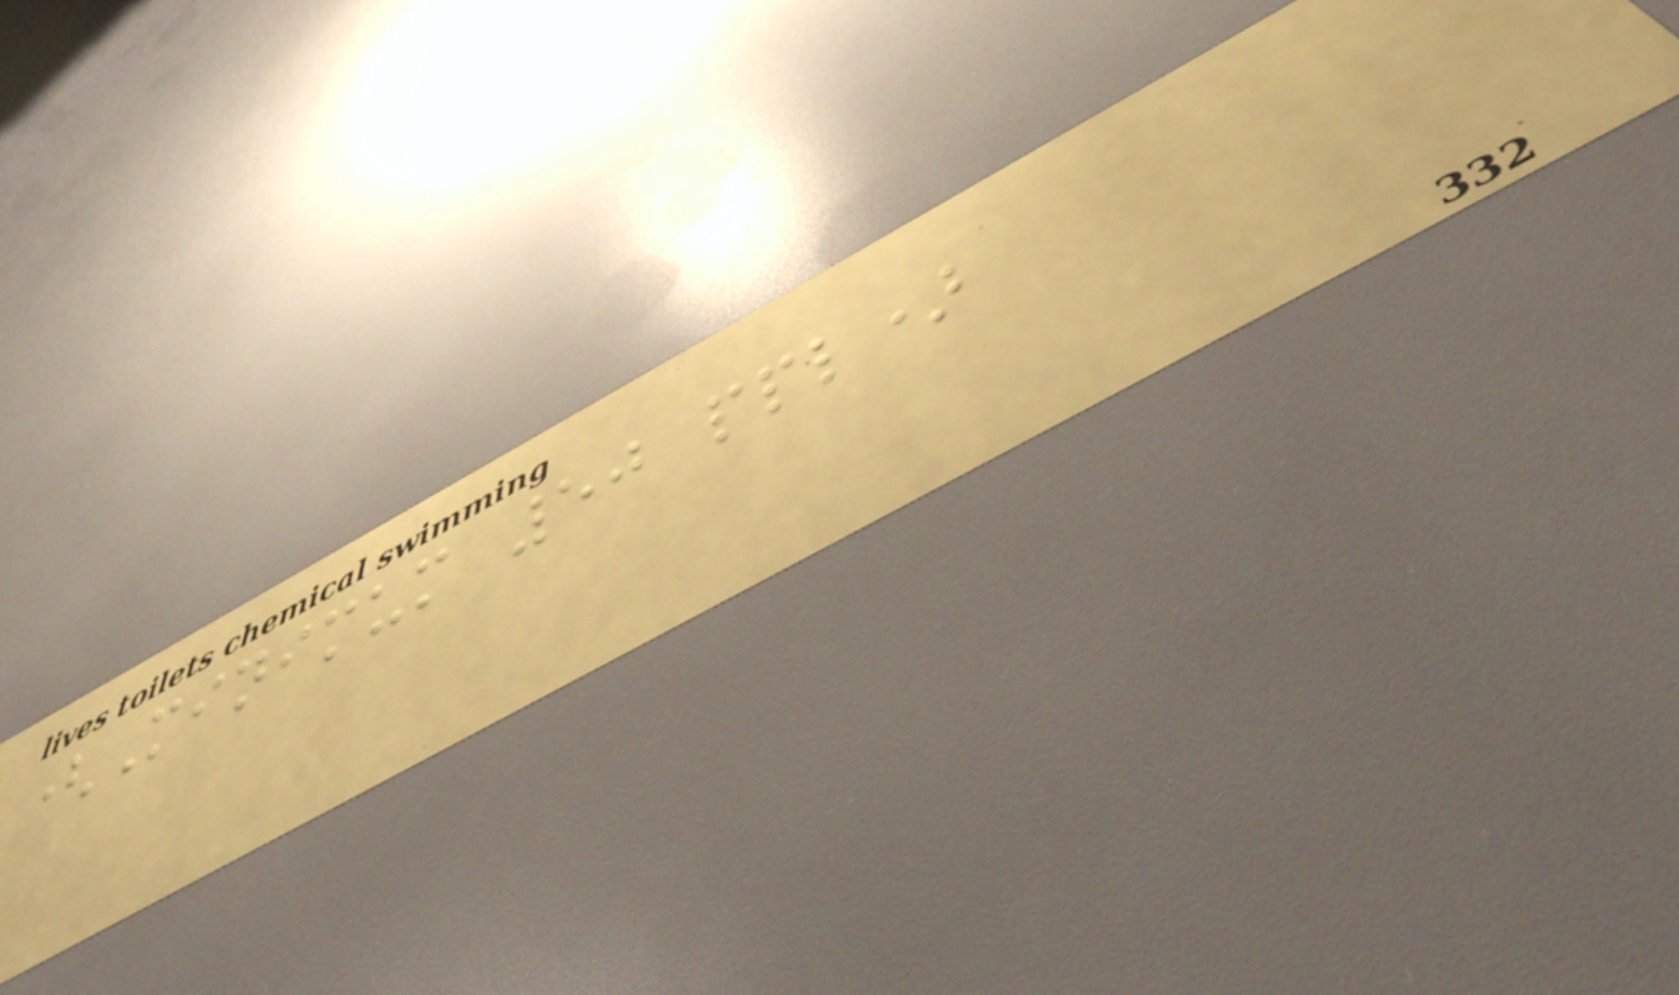(Minimum 50 ppl)
